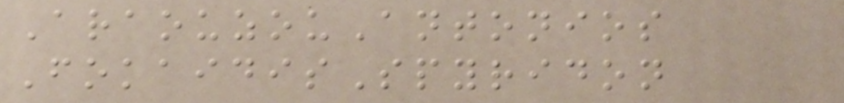AraouzouAntonios
FokaidisSpyridon
